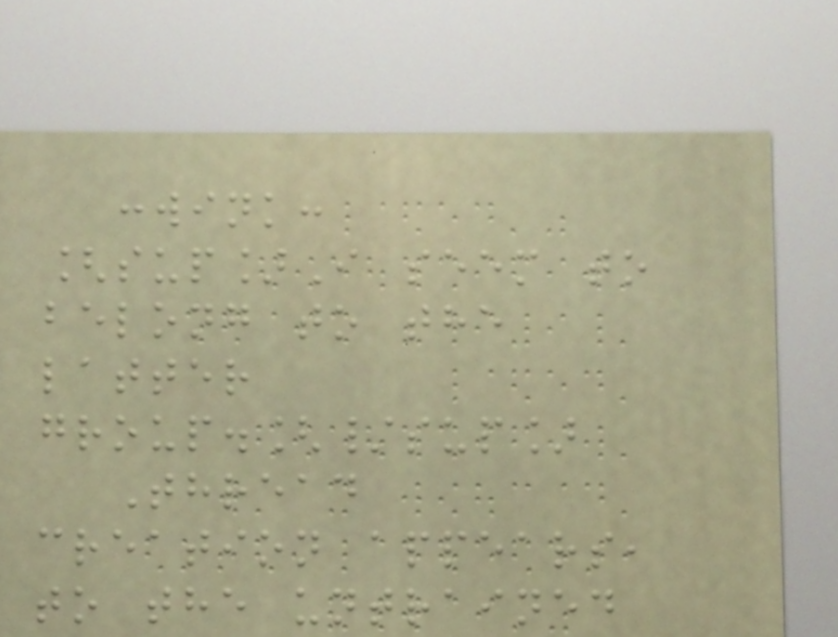:wink:
[sup]I seem to
belong to the
latter
group.[/sup]
Thread
creation appears,
to the untrained
